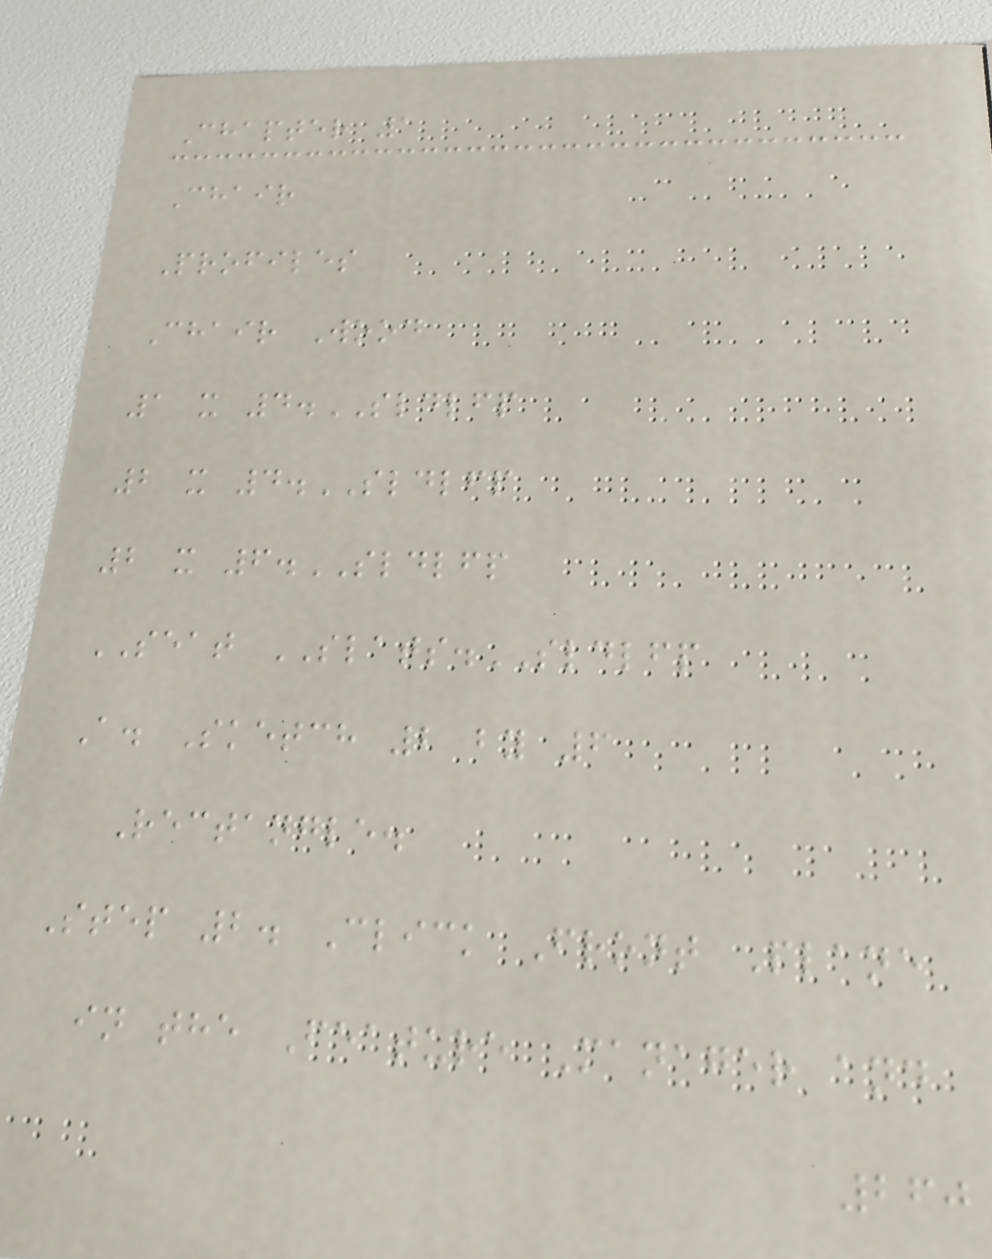Chapter 1
Chair
Profiles
Chair Wood
1 x 4.SLDLFP
2 x 4.SLDLFP
2 x 6.SLDLFP
SEAT SLATS.SLDLFP
A. Sketch 2 by 6
Rectangle.
Step 2. Click Front Plane
in the Feature Manager and
260
